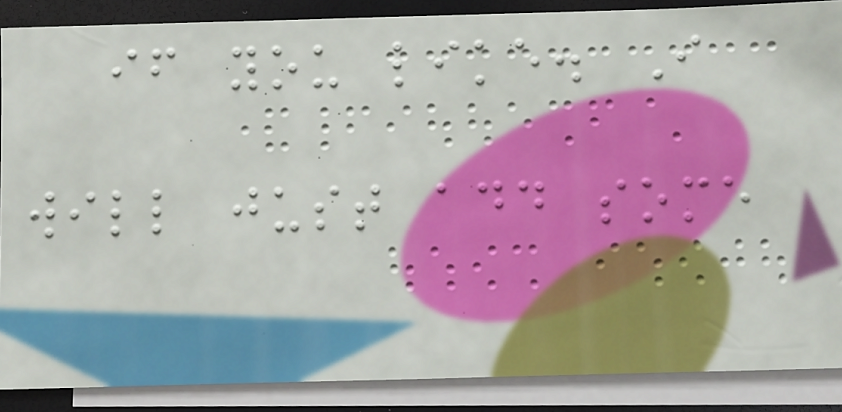if you like. I
will just add some
